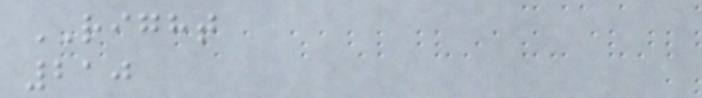RIGHT
210
